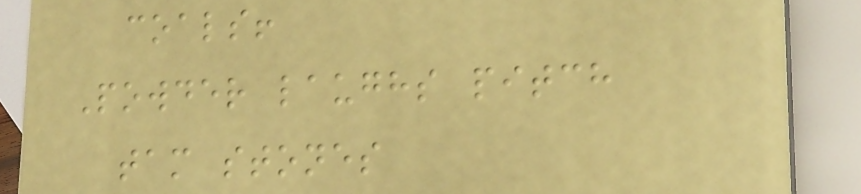coals!
Powder laughs pitch
tam stones
